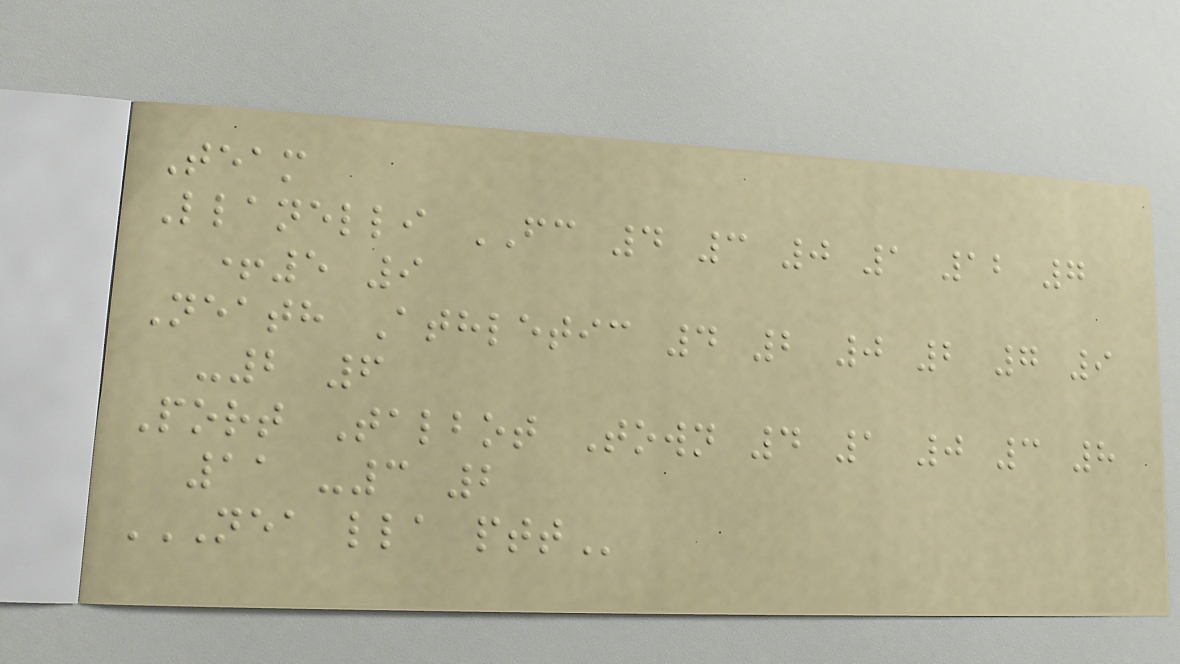Team
Llanelli FC 4 3 0 1 12 7
+5 9
Neath Athletic 4 2 0 2 7 9
-2 6
Port Talbot Town 4 1 0 3 8
11 -3 2
NEA LLA PTT
